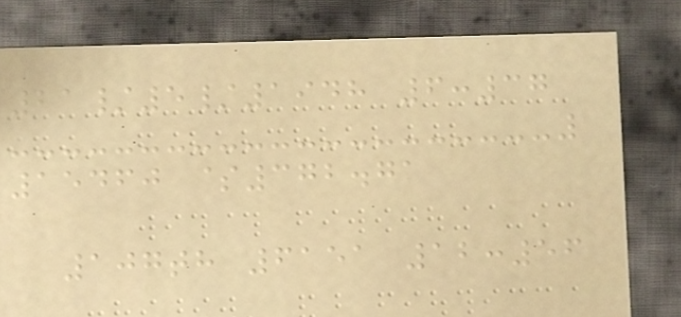21/5/1948 6:37
15460 $372.71
107th 6151 12:56
